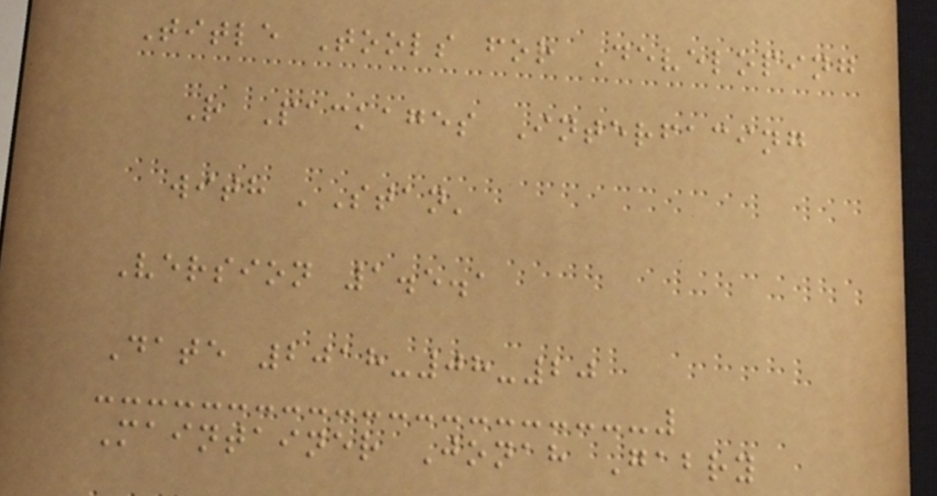Title Tools for Developing
R Packages Interfacing
with 'Stan'
Version 1.5.1
Date 2018-08-20
Maintainer Jonah Gabry
